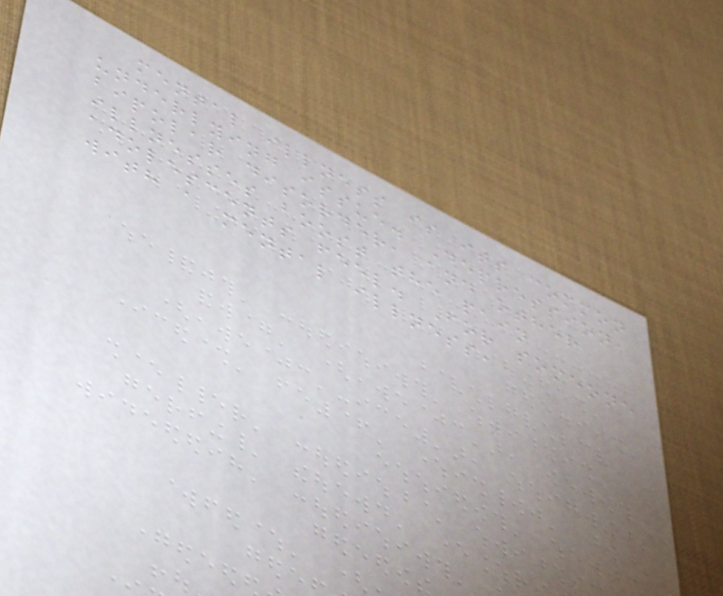mental illness is its common
underlying issue. Depression,
bipolar disorder, and other
illnesses boost the pain
adolescents feel. For someone
with a mental illness,
